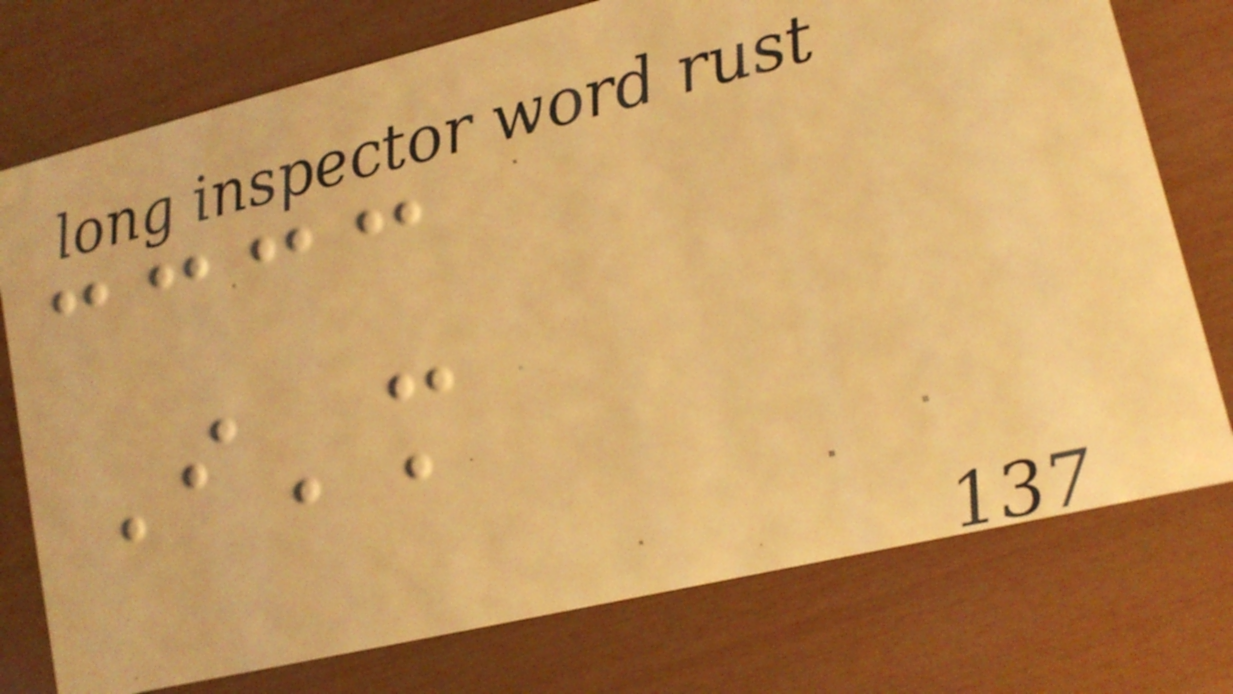I'm
